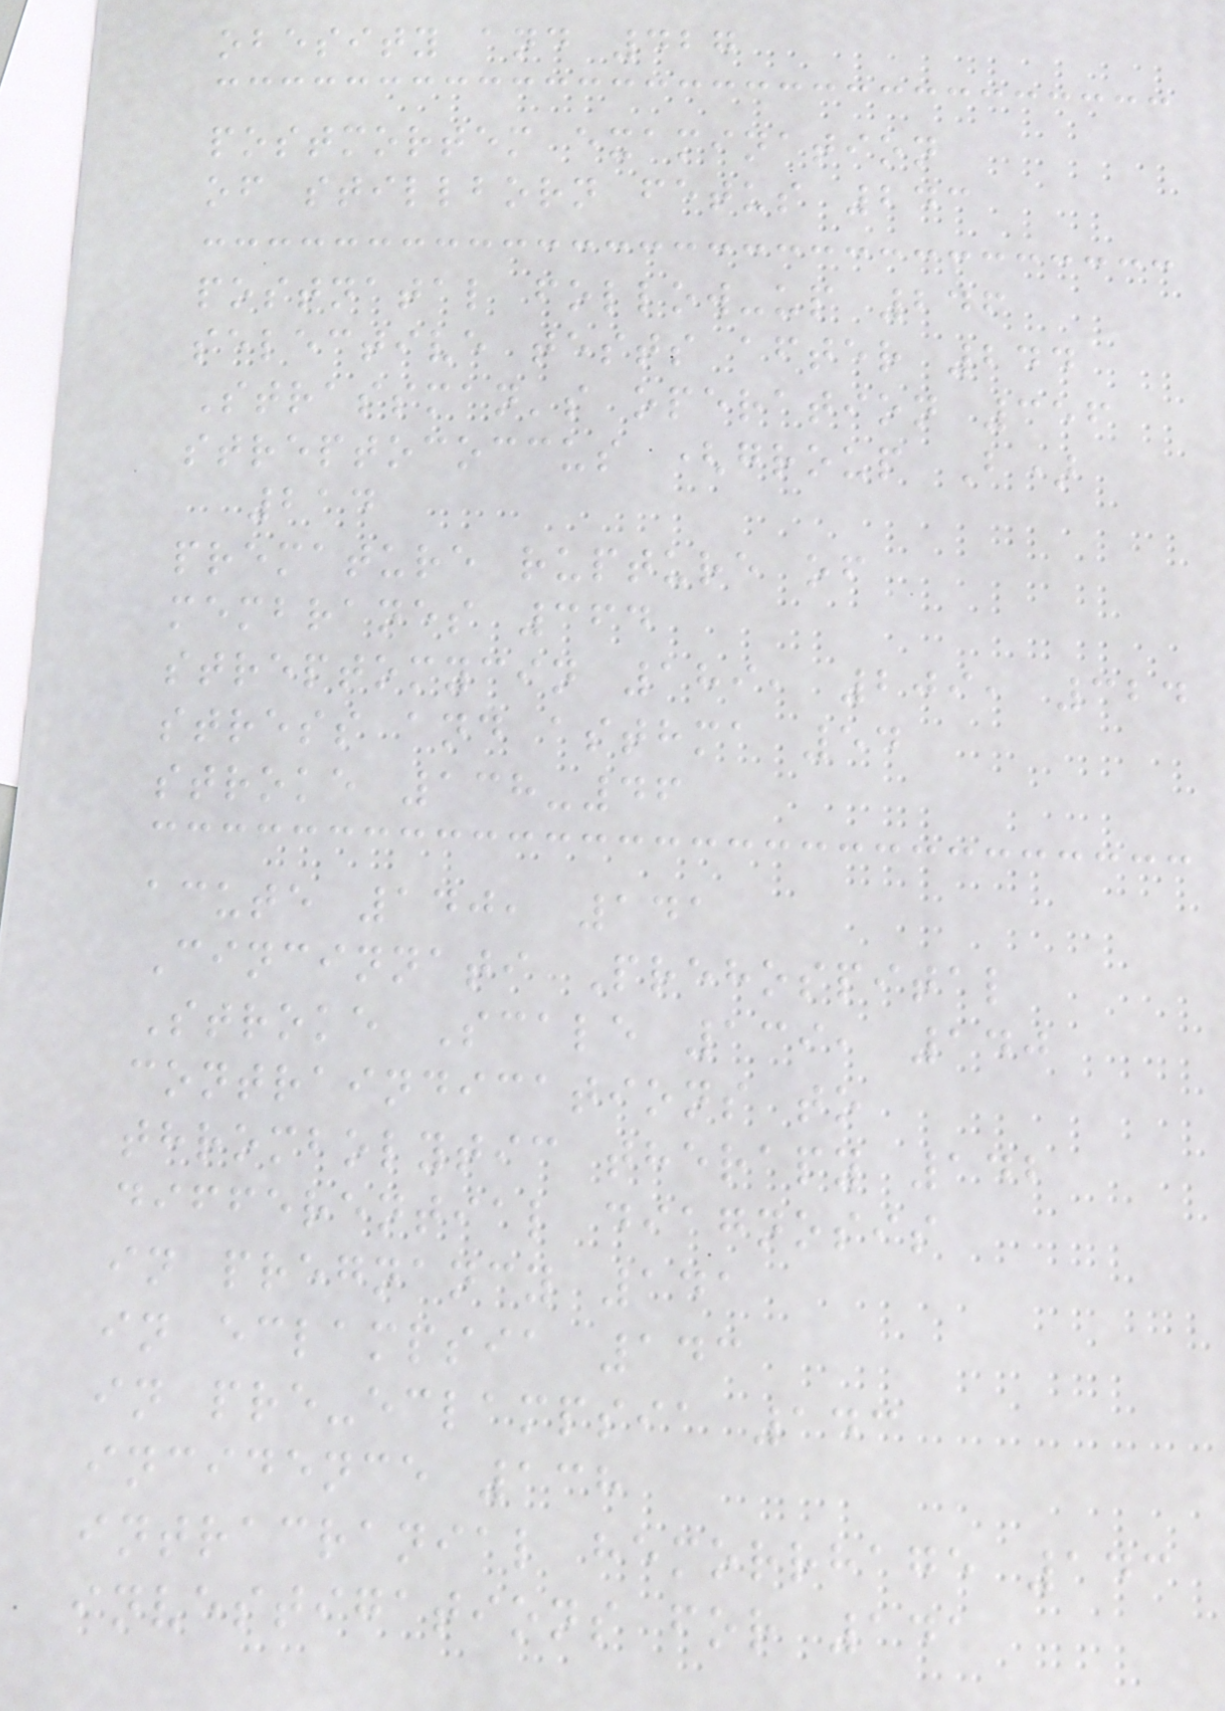obesity and 427
postmortem examination
of stillborn fetus 243
postnatal follow-up 246
selective tests after 244
Strassman's operation 356
streptococcus (group B)
214
premature rupture of
membranes 364
streptomycin 189, 209, 324
stress and asthma 54
stroke 138-46
acute 140, 141
Cincinnati Prehospital
Stroke Scale 139, 140
contraindications to
thrombolytic therapy 142
differential diagnosis
in pregnancy 141
in eclampsia 143
in pre-eclampsia 143
incidence 138
intracranial hemorrhage 143
investigations for 141
